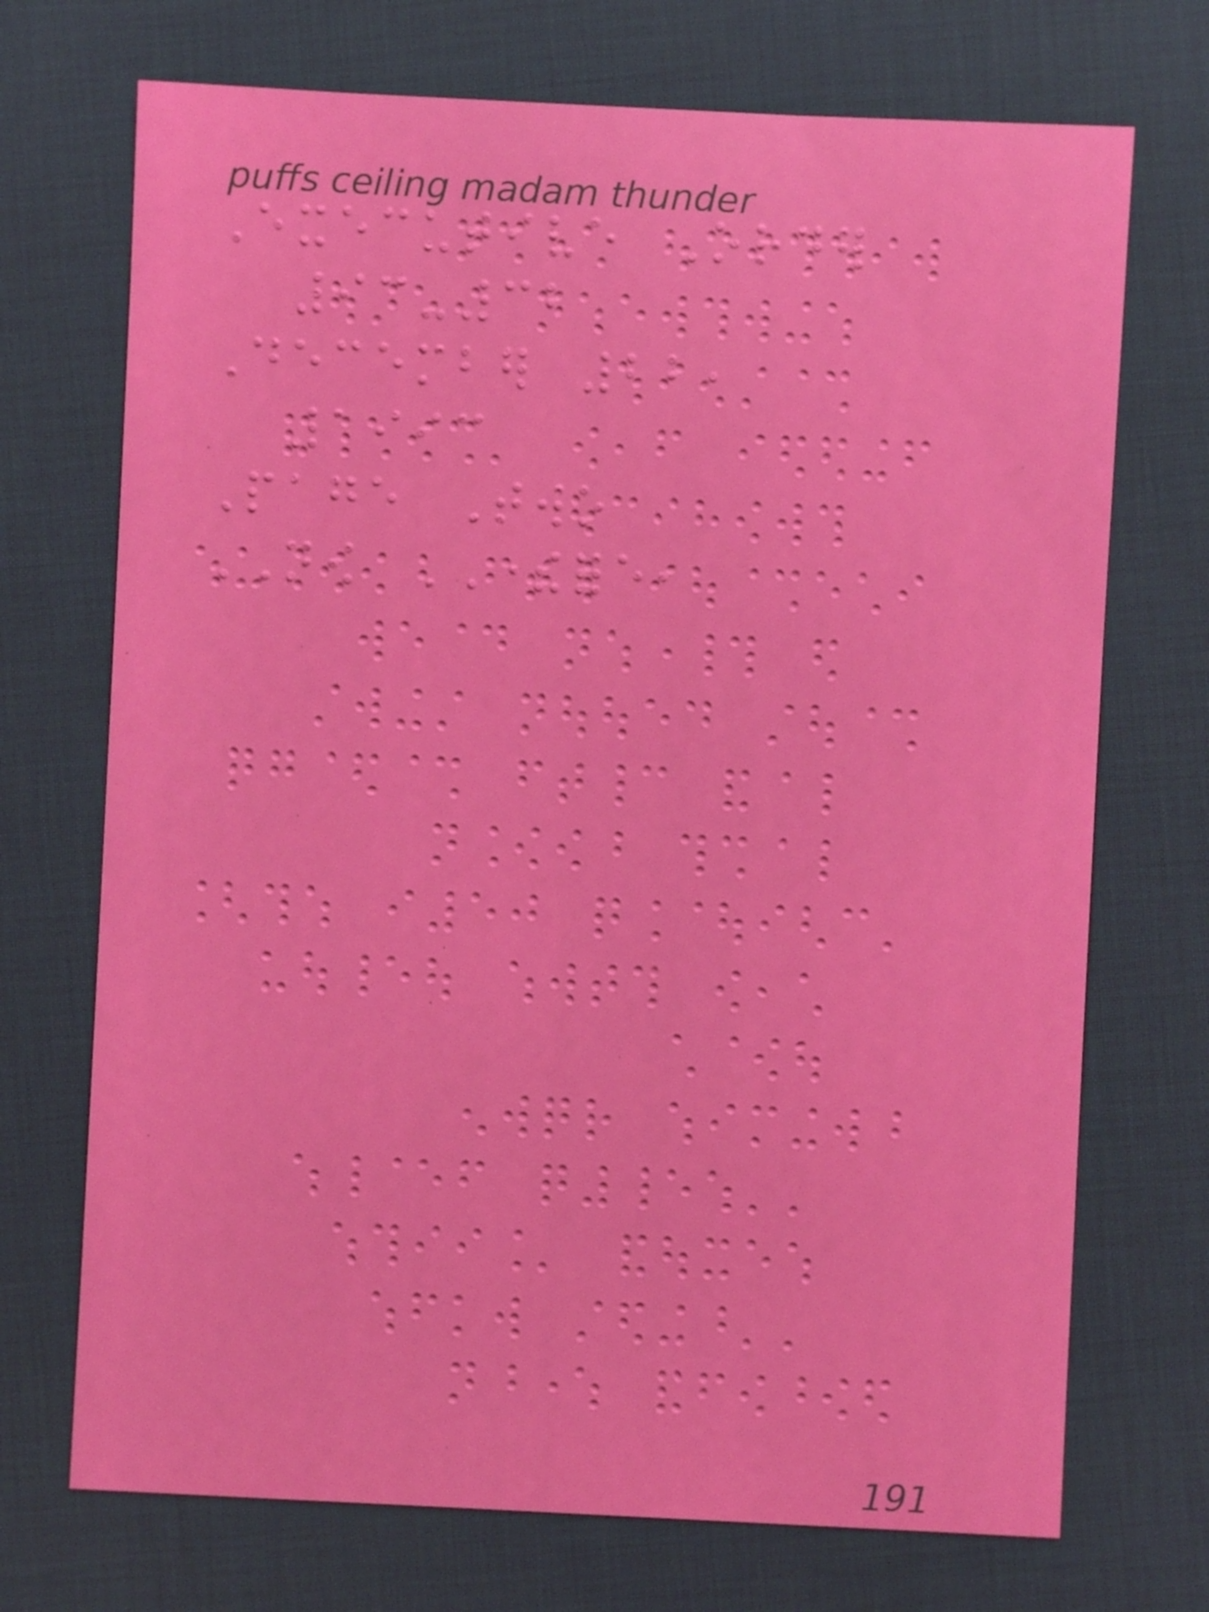Executive Order
93-32
December 22,
1993
Page Two
NOW THEREFORE,
